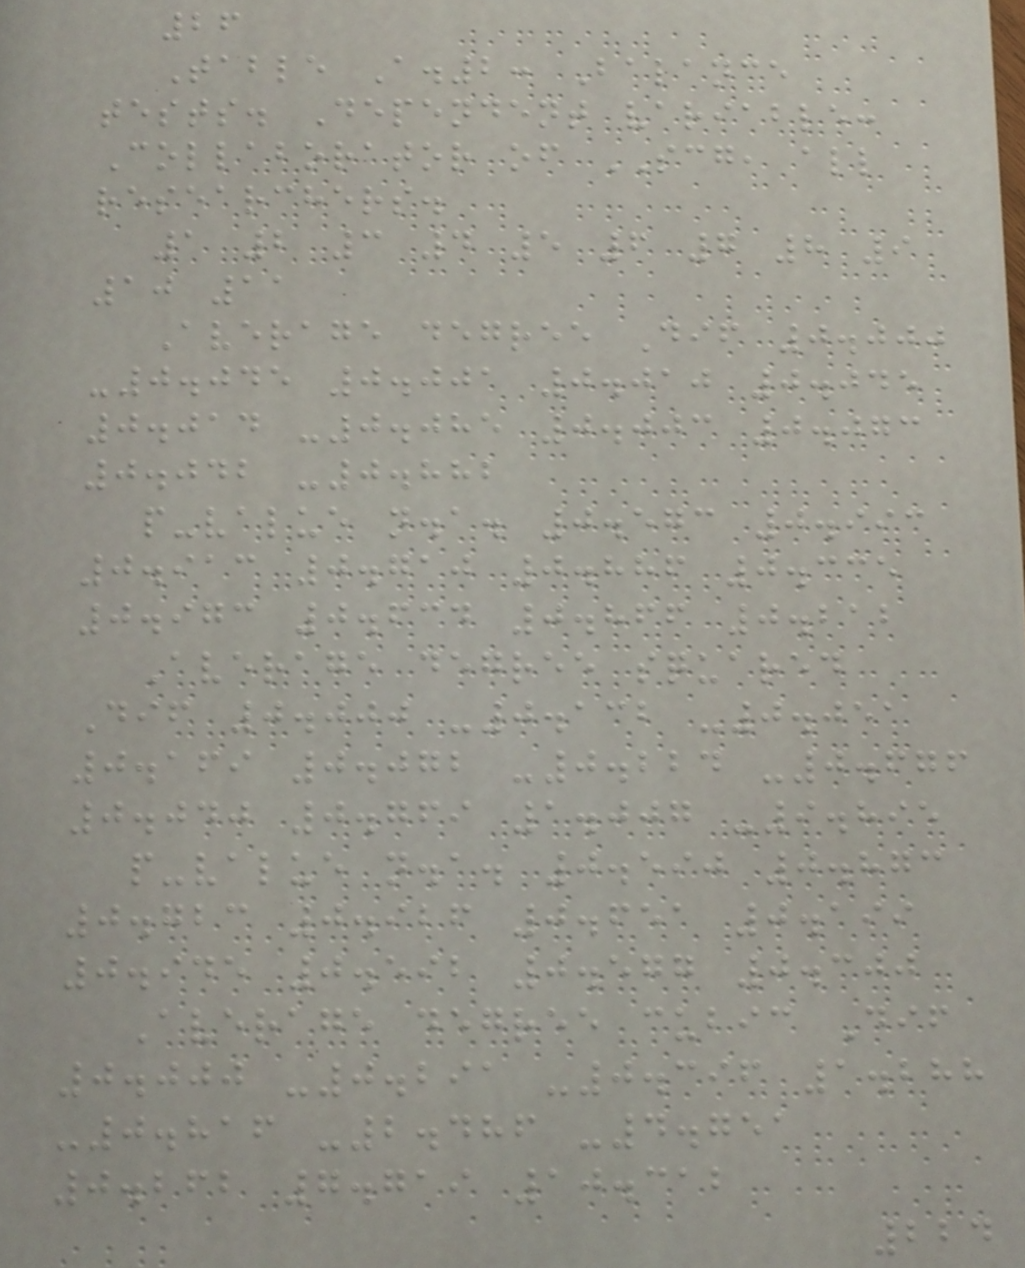26
Table A.2: Balance
tests. Dependent variable:
Collaborator of SCG, all
researchers.
1 2 3 4 5 6 7 8 9
10 11
Average degree Dif 0.000
-0.045 0.001 0.010 0.045
0.014 -0.085 0.003 0.073
0.042 -0.882
p-value n.a. 0.573 0.993
0.913 0.710 0.886 0.335
0.973 0.634 0.866 0.212
Average degree squared
Dif 0.000 -0.132 -0.051
0.169 0.072 -0.224 -0.676
0.040 0.769 1.007 -9.895
p-value n.a. 0.590 0.873
0.723 0.926 0.651 0.199
0.945 0.592 0.577 0.300
Average degree cubic Dif
0.000 -0.291 -0.396 1.288
-0.816 -2.486 -4.751
0.262 7.719 10.312
224
